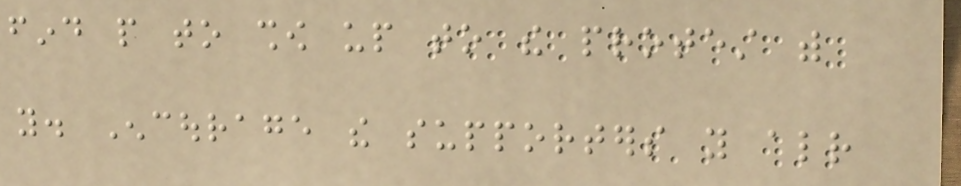find people to show up to the protest with
you. Encourage the supporters you already
